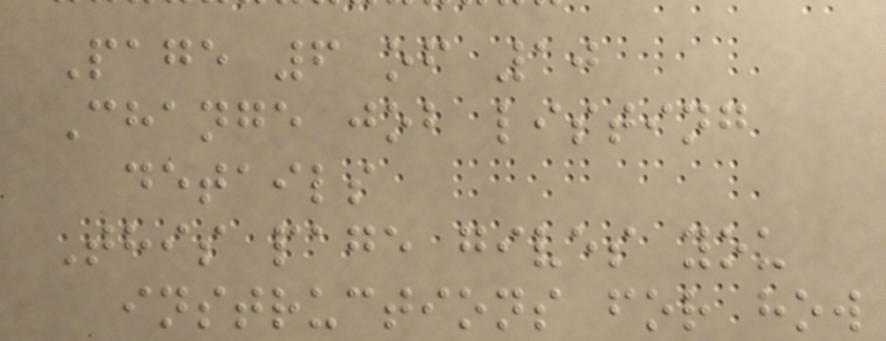Page 6 of 10
Change job listing
details
This page gives you
instructions for how
